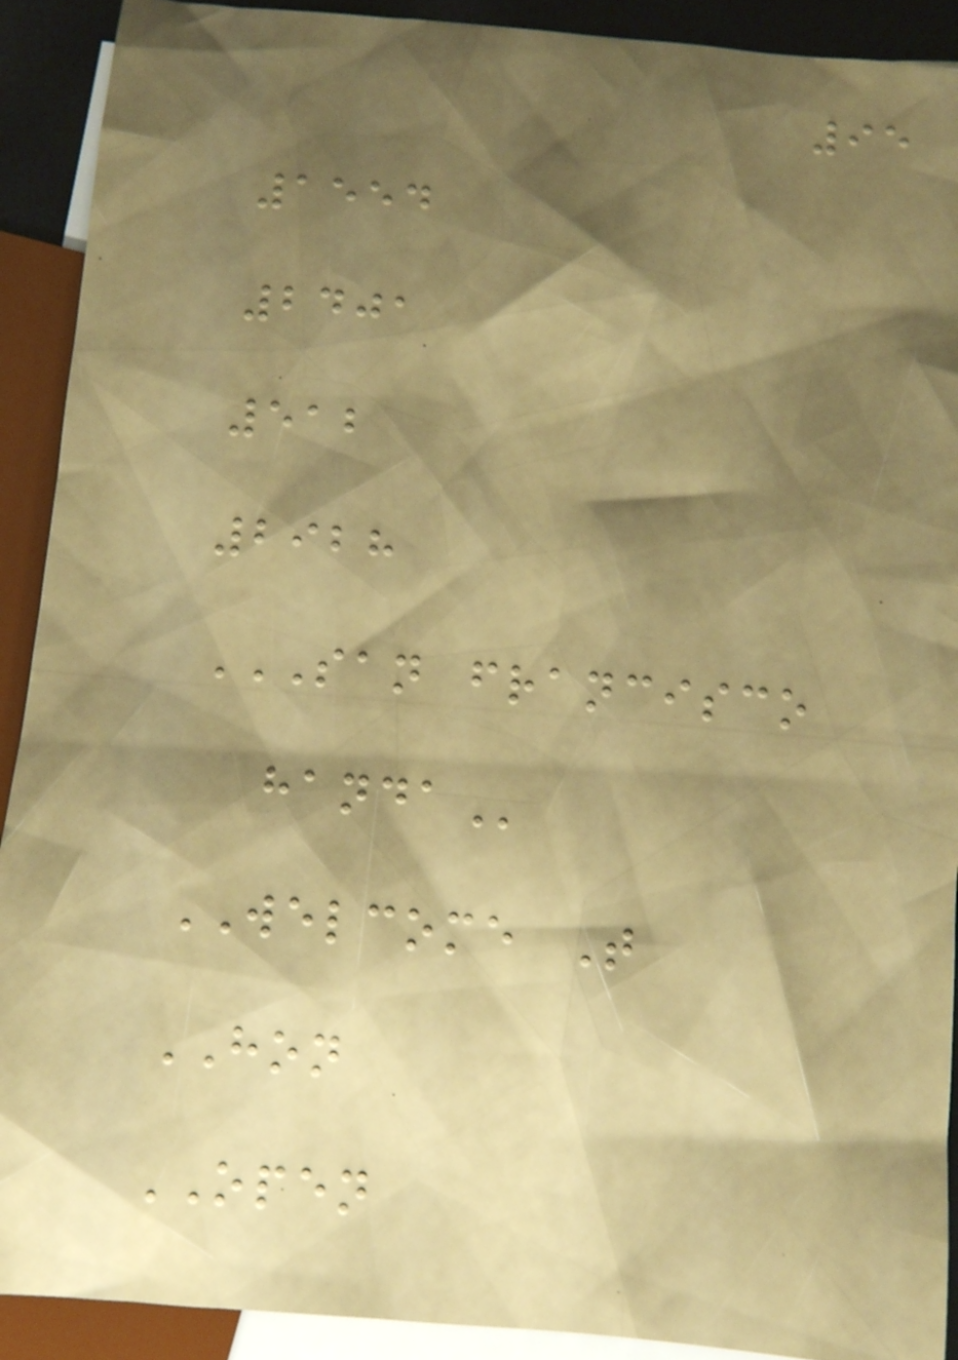95
1554
2401
512
2928
SAN FRANCISCO
HANDA
WELCOME T
HON
OPEN
